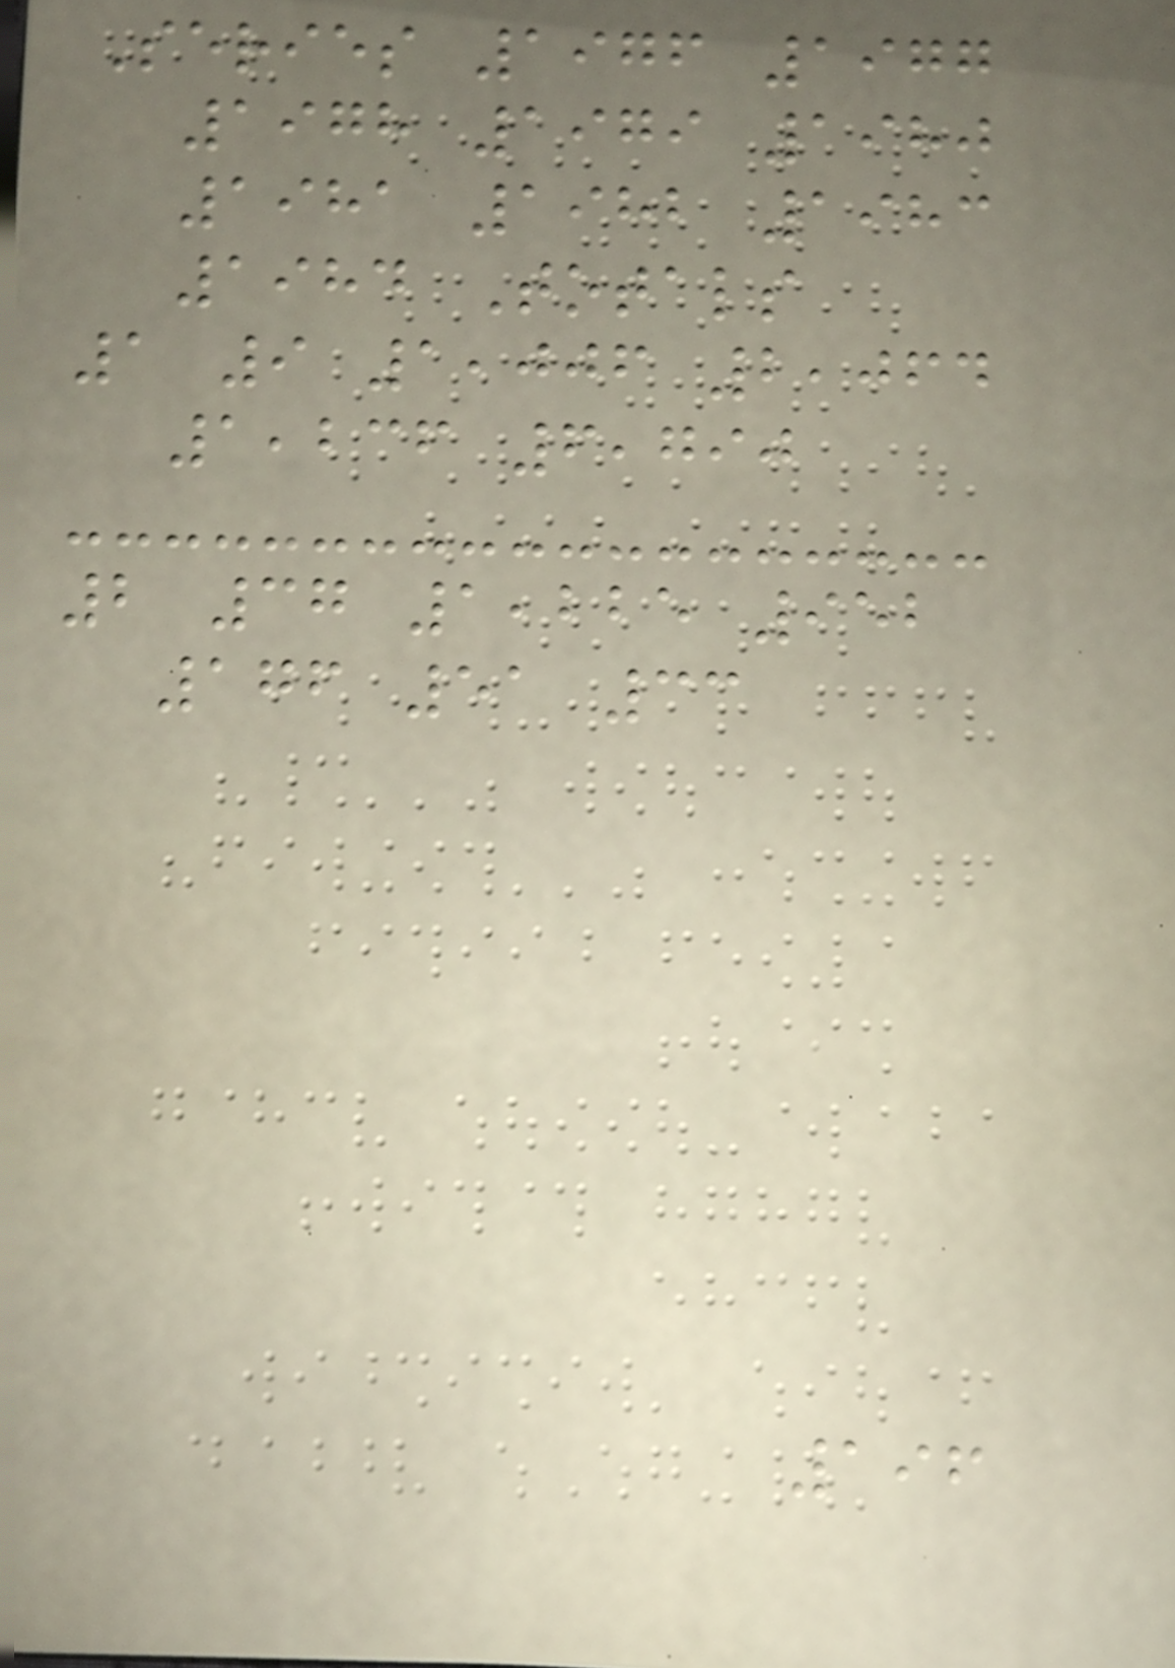Series 1976 1977
1978 1979 1980
1981 1982 1983
1984 Totals
1 9 1,006 2,064
1,236 6,790
2 37 1,225 952
176 51 33
196
